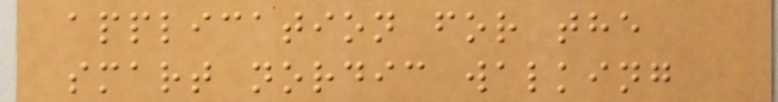application for the
smart nordic walking
